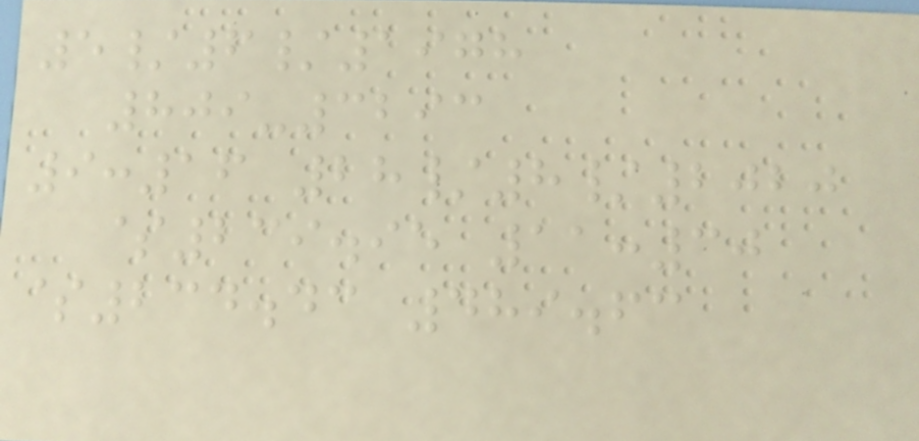5/6/1978
809-3293
9:16 28/8/2020
$239.95 11:30
$234.43 489.63
